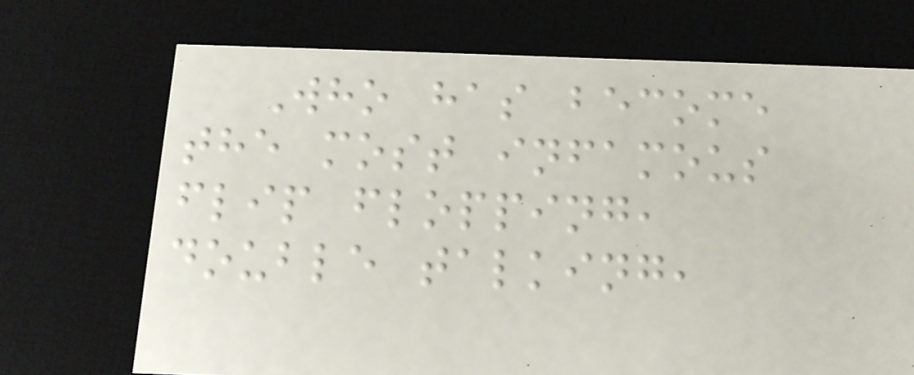Who has become
the most infamous
flip flopping,
double talking,
